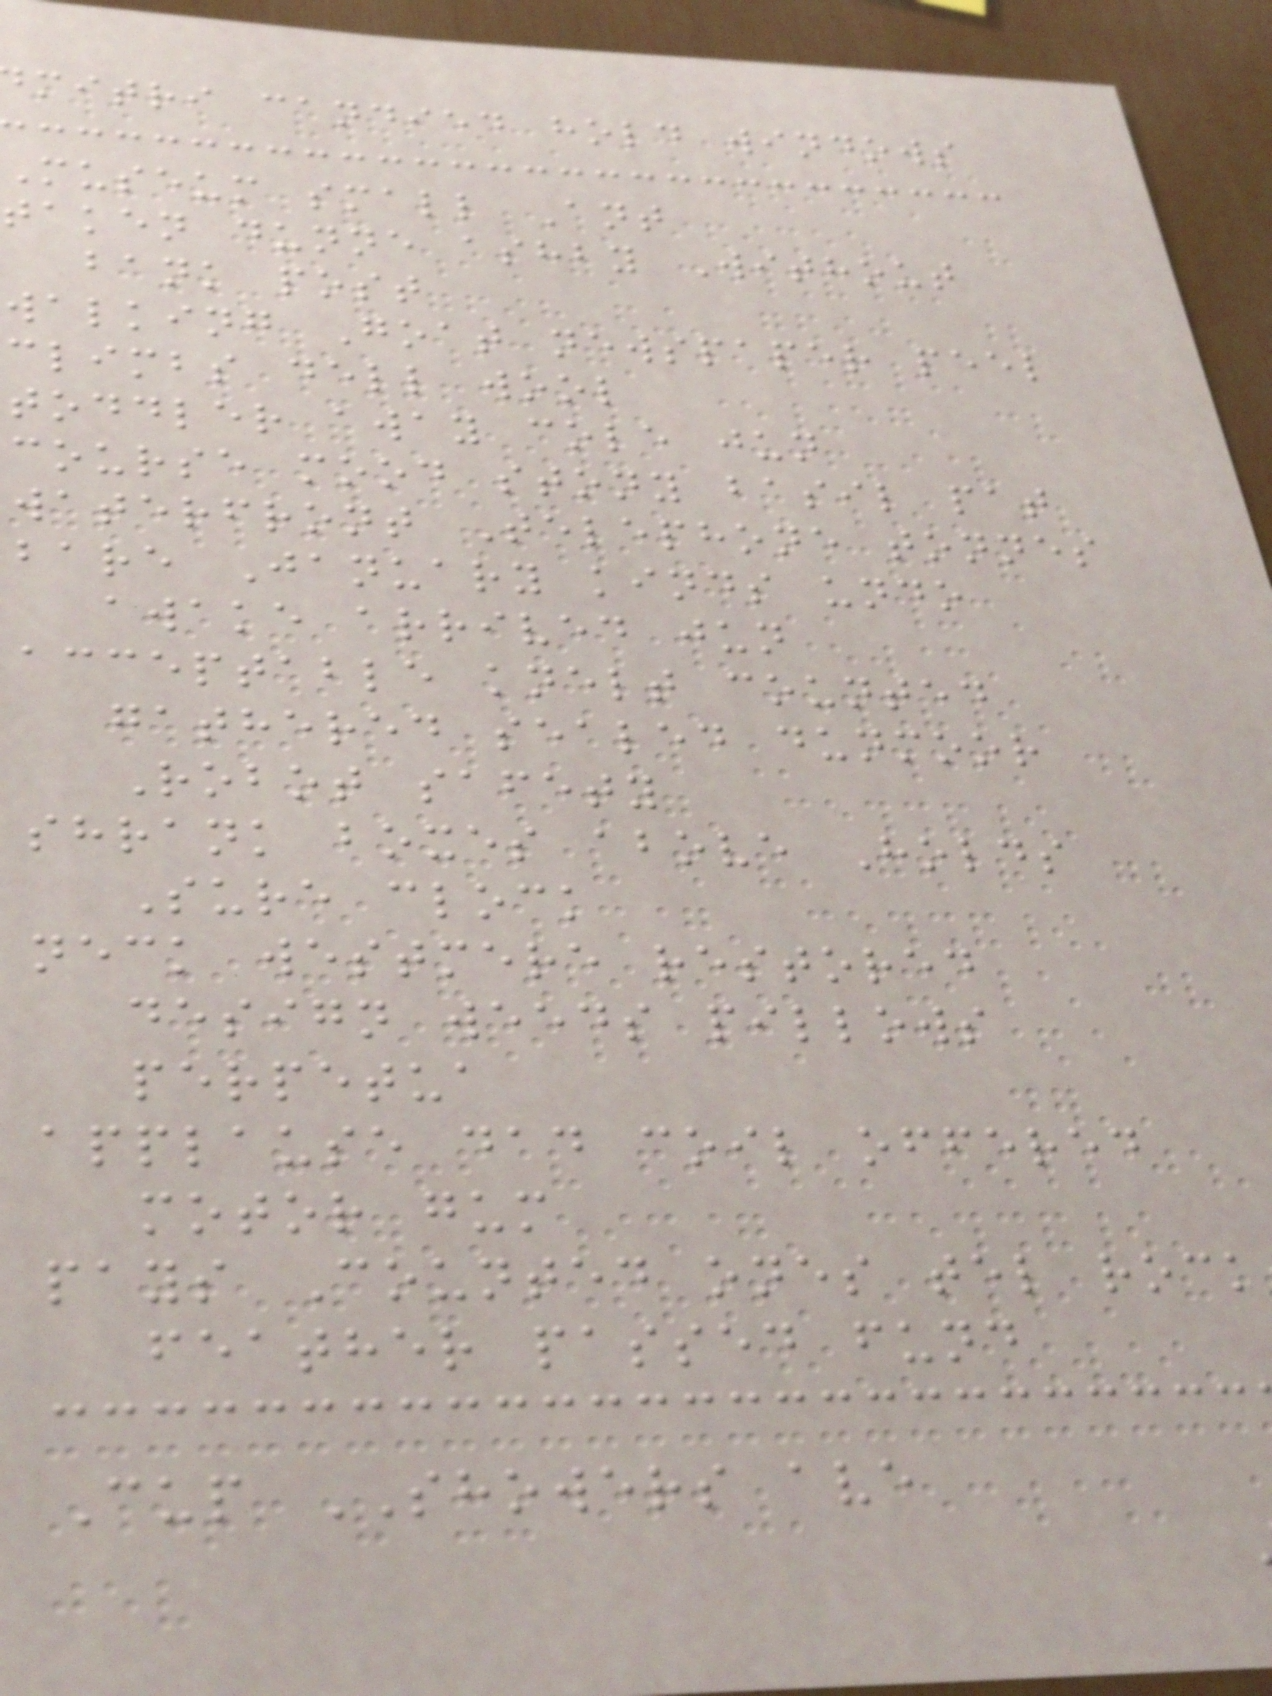mitri candied hold windows
Museum small Ant
taken dunne ashby Without
bank post
walking Goat newspaper peel
climbs dell wool
toddler away cole jun
course mood stony basil pat
waterfront Telephone tonnes
bare January kinds undo
awake arrived jun
acceptable knelt counted
gathered sealed dunmoor
Robot safety
shrank boxes above Holds
Sure clock
neck westmere restored
design weeds pillows
perpetua
applause dad coil offered
motor gum
pays Counted ones tel rock
feather passed fund
Cup SHOWERS ave
